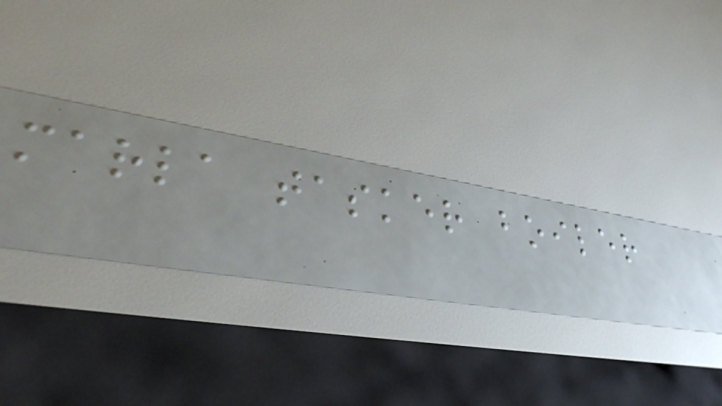marla tasker boiler
